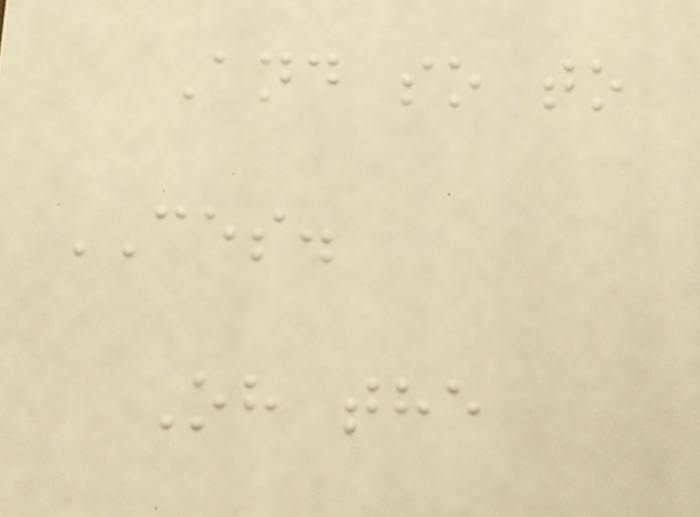And so to
CES.
Oh the
